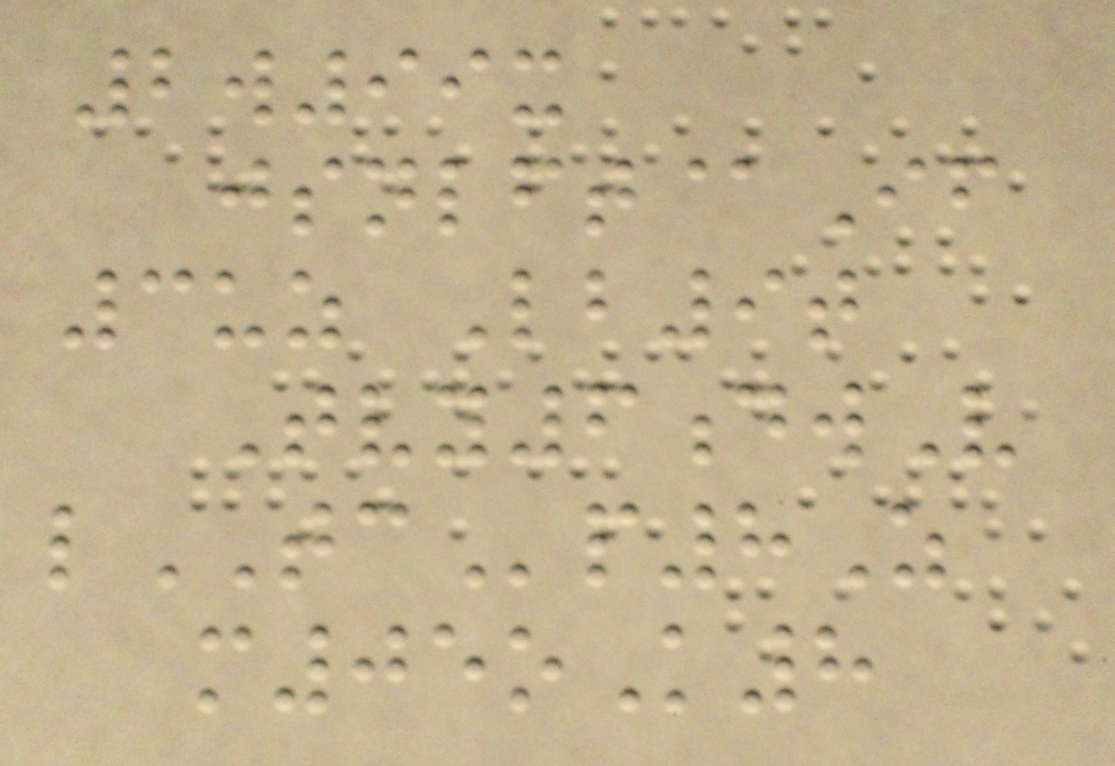2w99x
jsnlft@If
3uz Lb9t
Tvy6dwV
lTCp8Z
m05oK8
